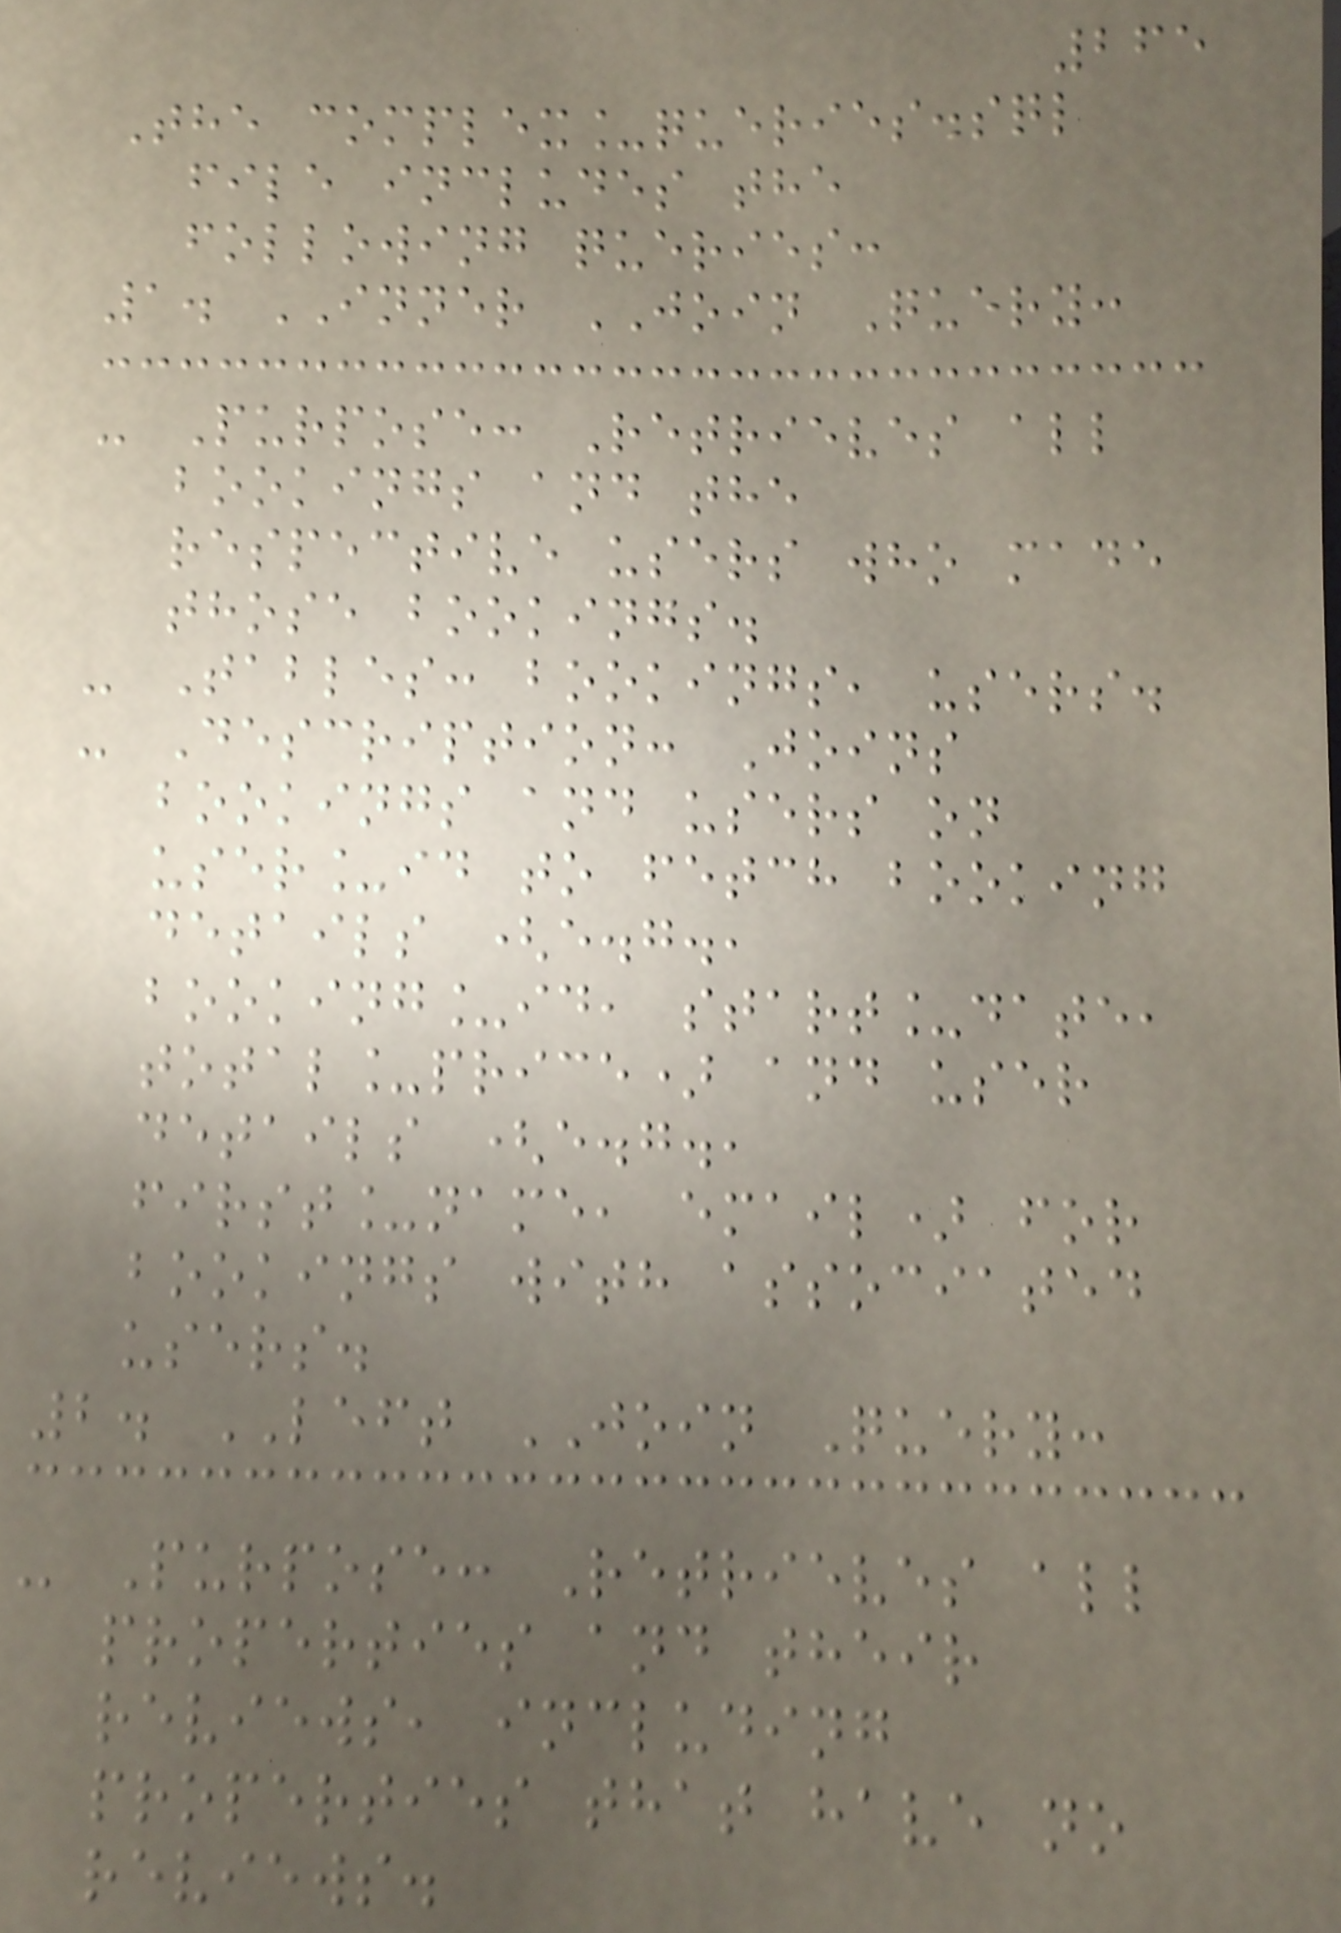265
The complex_queries.sql
file includes the
following queries:
1. INNER JOIN Query:
- Purpose: Retrieves all
bookings and the
respective users who made
those bookings.
- Tables: bookings, users.
- Description: Joins
bookings and users on
user_id to fetch booking
details (e.g.,
booking_id, start_date,
total_price) and user
details (e.g.,
first_name, email) for
bookings with associated
users.
2. LEFT JOIN Query:
- Purpose: Retrieves all
properties and their
reviews, including
properties that have no
reviews.
